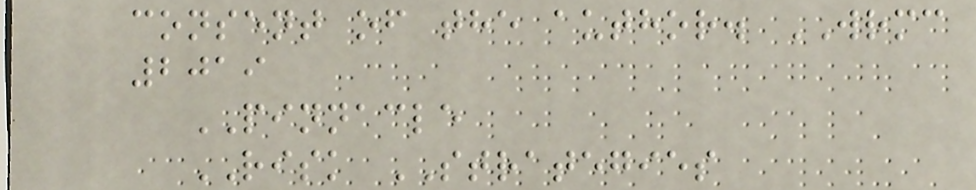consent of the author. WRMC
2019
PINNACLE
RISK STRATEGIES
